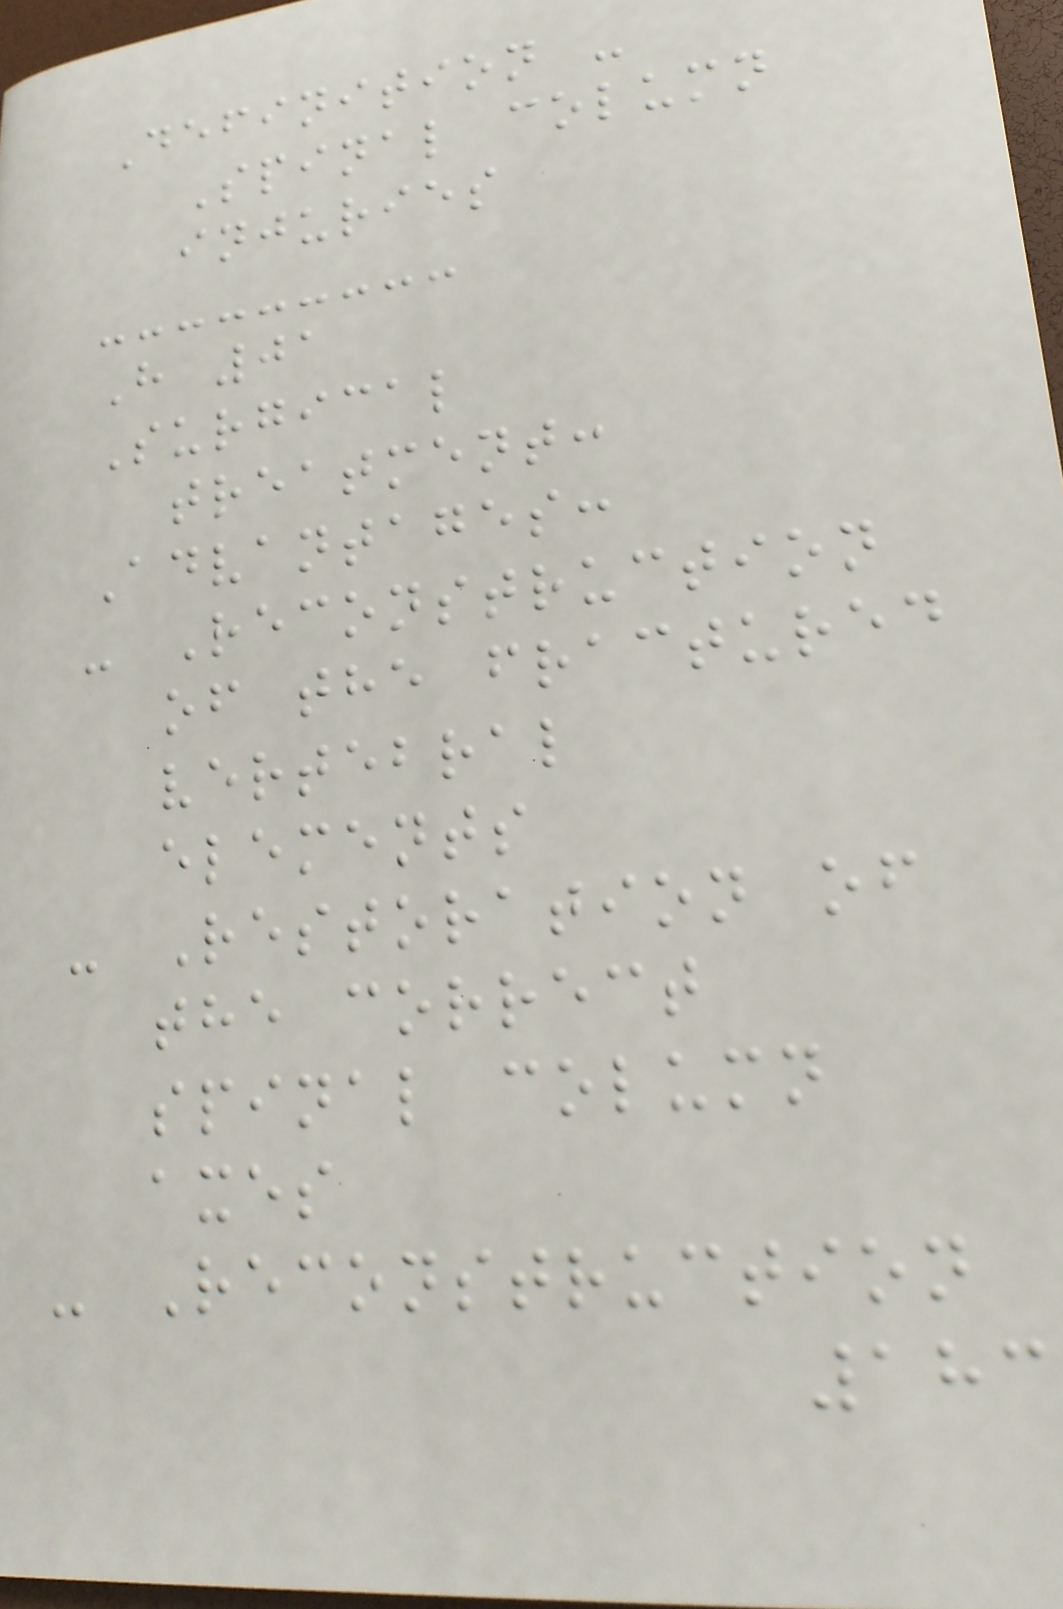Definition -
Spinal column
injuries
H 01
Surgical
treatment:
Advantages:
- Reconstruction
of the fractured
vertebral
elements
- Restoration of
the correct
spinal column
axes
- Reconstruction
183
